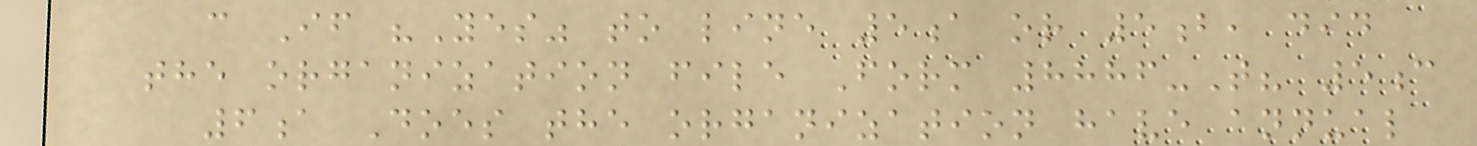c If "Yes" to line 5a or 5b, did
the organization file Form 8886-T? 5c
6a Does the organization have annual
